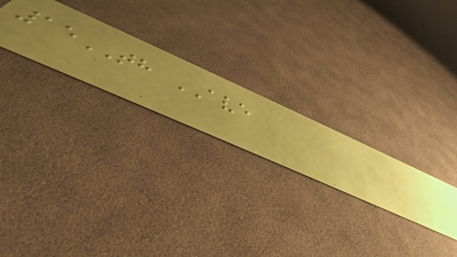15TH AVE
